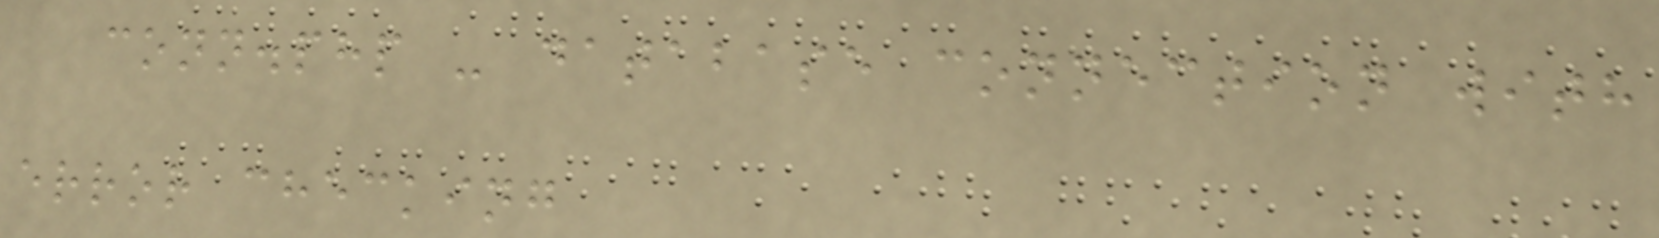conn.php - database connection with
error checking
